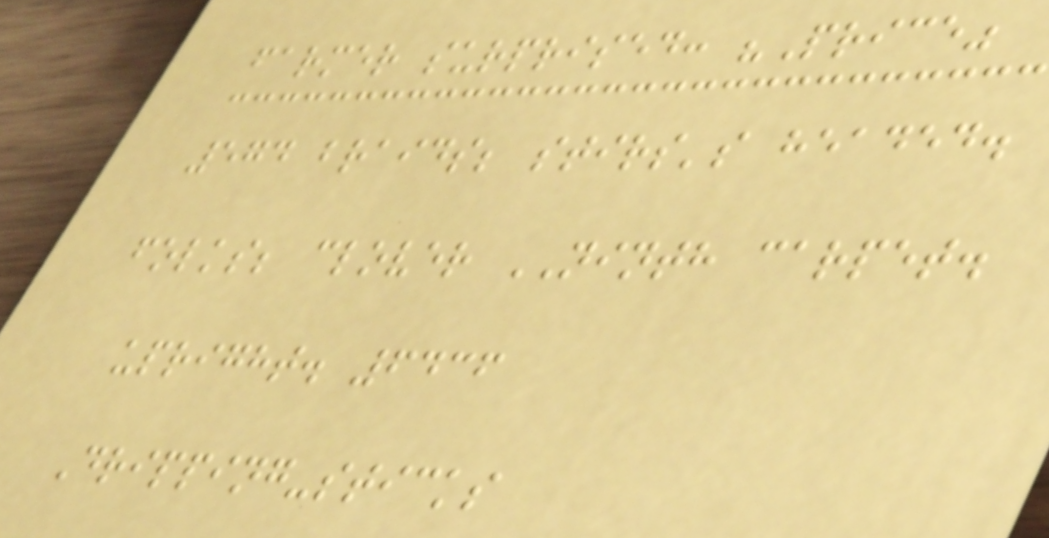farmer surprised: "Price"
574 braids; stirs's headed.
folks; clover NINTH carpet.
upright. 6436
Dripping-sticks
